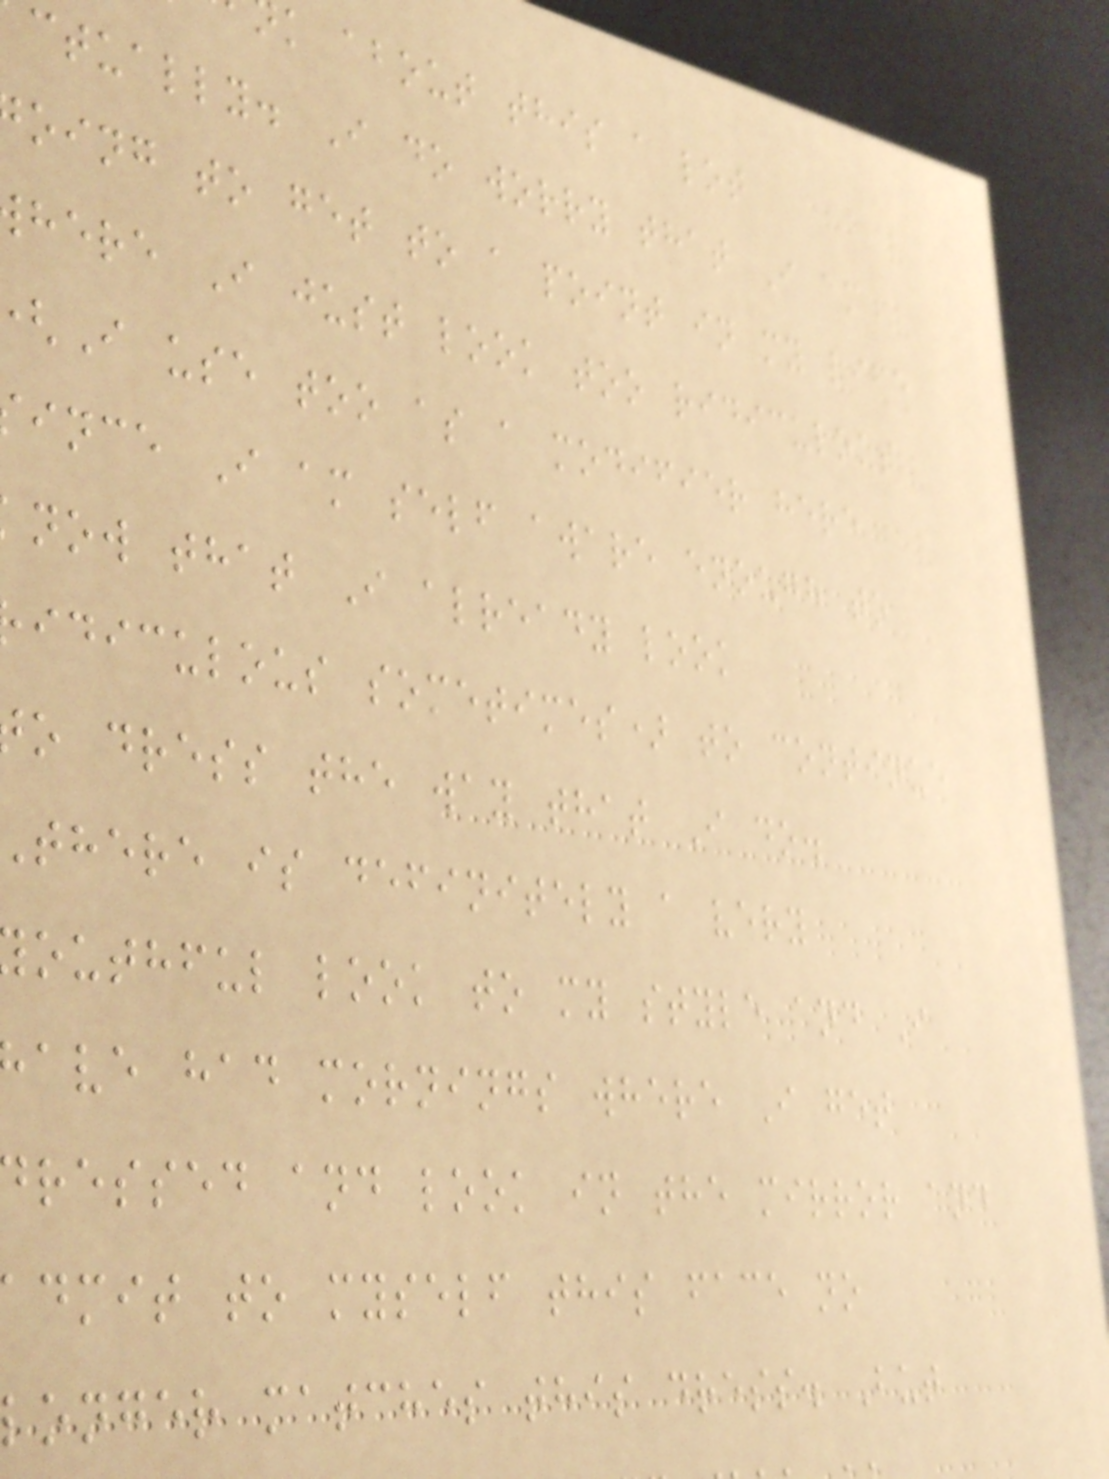k about this a lot
ctually. I do worry that I am
oing to get to a point in my life
here I just look too ridiculous
I use too as a modifier here
ince I am self aware enough to
now that I already look
idiculous sometimes) to continue
o dress the way that I do.
there is definitely a very
outhful look to my style and I
ave had mornings where I get
ressed and look in the mirror and
dmit to myself this face no
longer matches this dress. But
